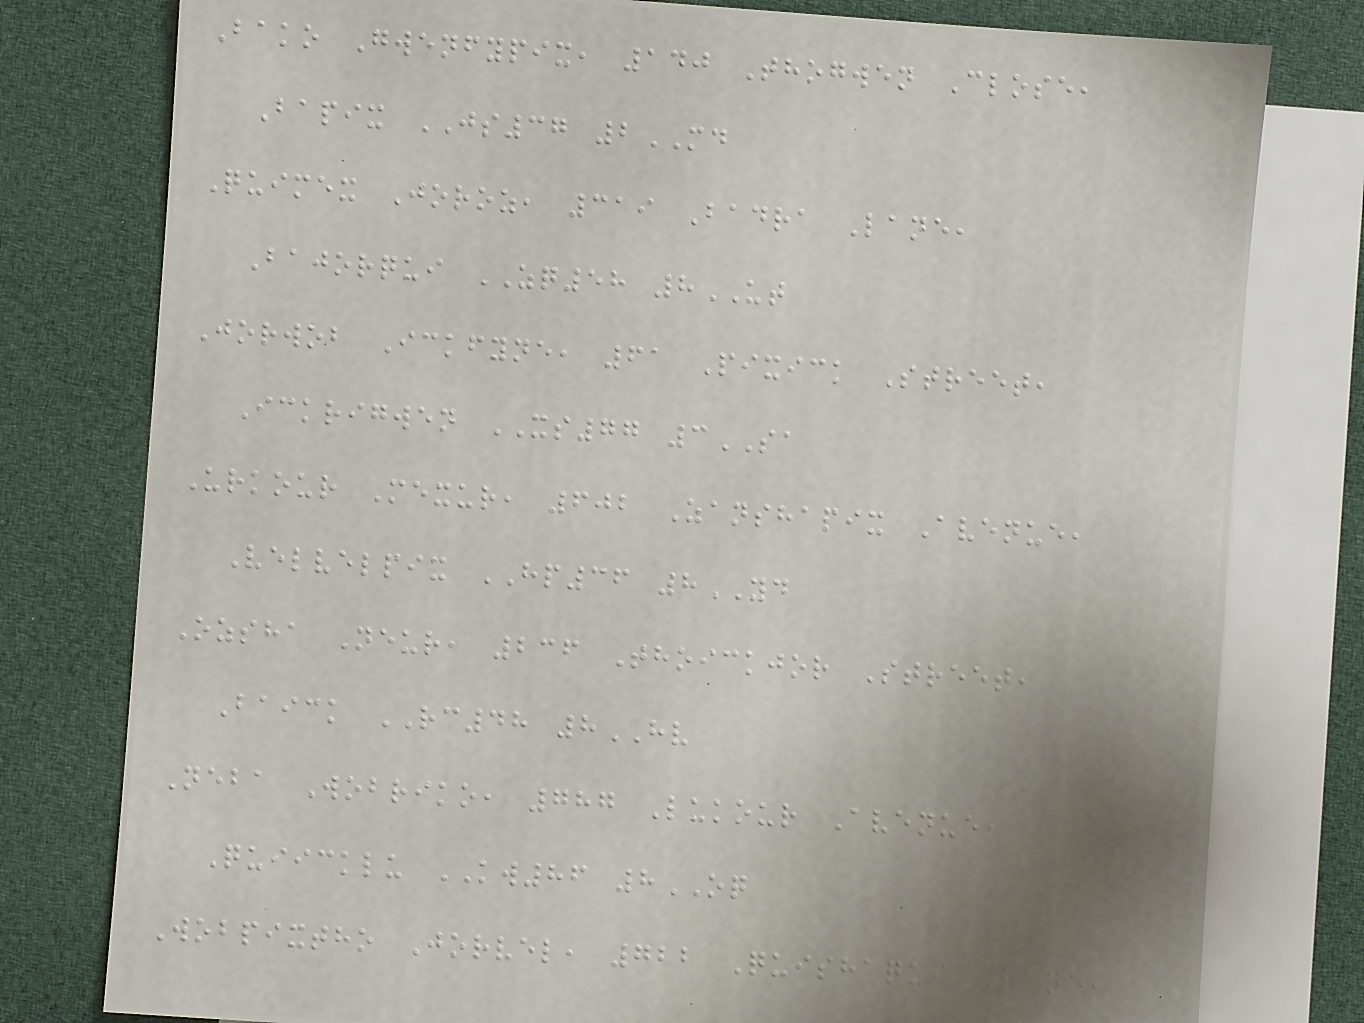Bako Gwenfypix, 140 Thogwen Close,
Bapix JS37 2MD
Quimex Joroz, 319 Badra Lane,
Bajorqui ZQ58 8UT
Jorwob Ickfyne, 61 Pixick Street,
Ickrigwen XS77 3SA
Urkour Mexur, 602 Zanshapix Avenue,
Velvelpix HP36 8YD
Ozsha Neur, 236 Thoickjor Street,
Baick RC48 8HV
Neba Wobriko, 787 Lukour Avenue,
Quiicklu KW86 8OQ
Wobpixtho Jorvel, 722 Quishaqui Lane,
